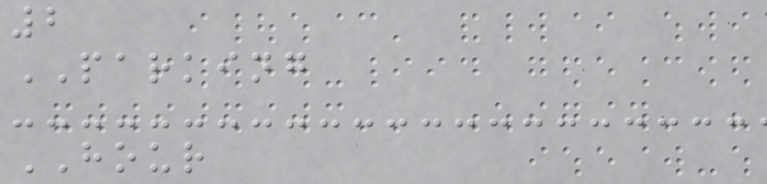2
PARKING
HOUR
